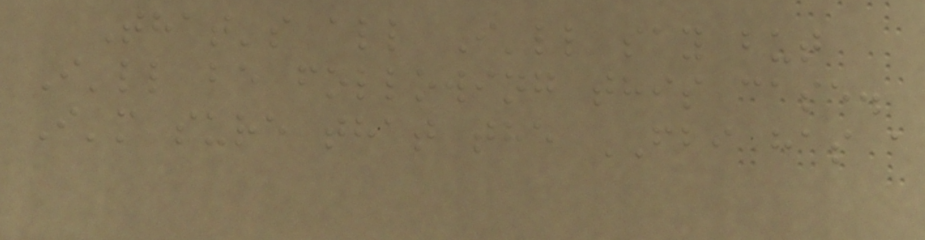That's all I'll say but
I'll be following this case.
I'm sure that the FBI has a
